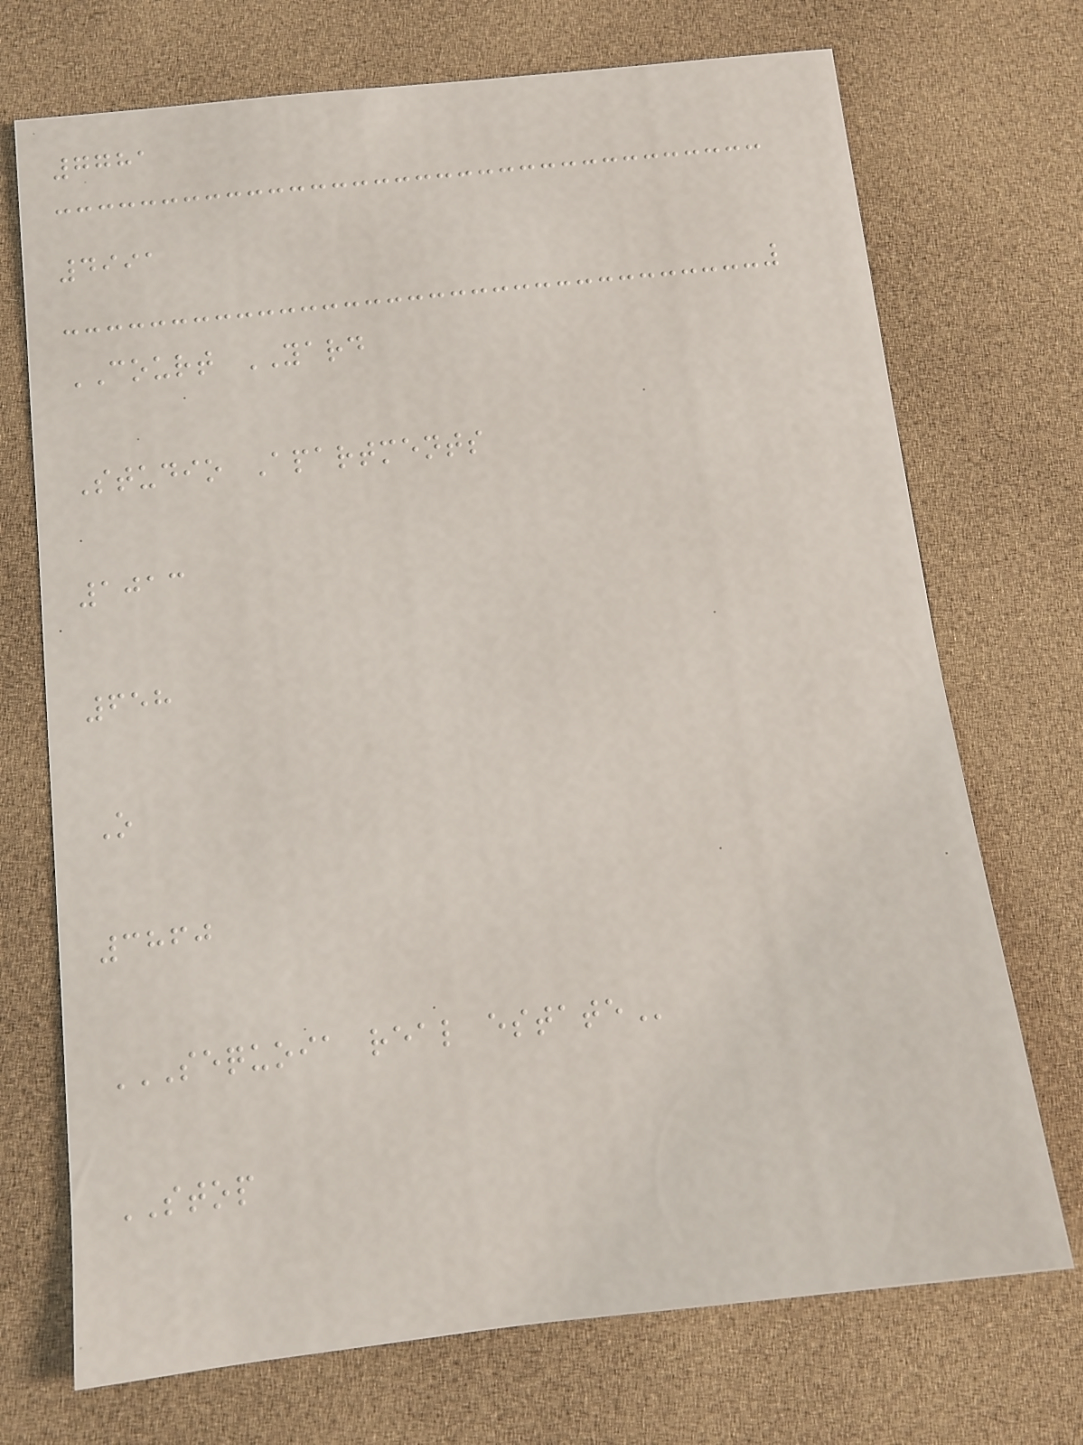7781
4991
COURT YARD
Studio Apartments
1013
658
O
3860
SEQUOIA REAL ESTATE
STOP
